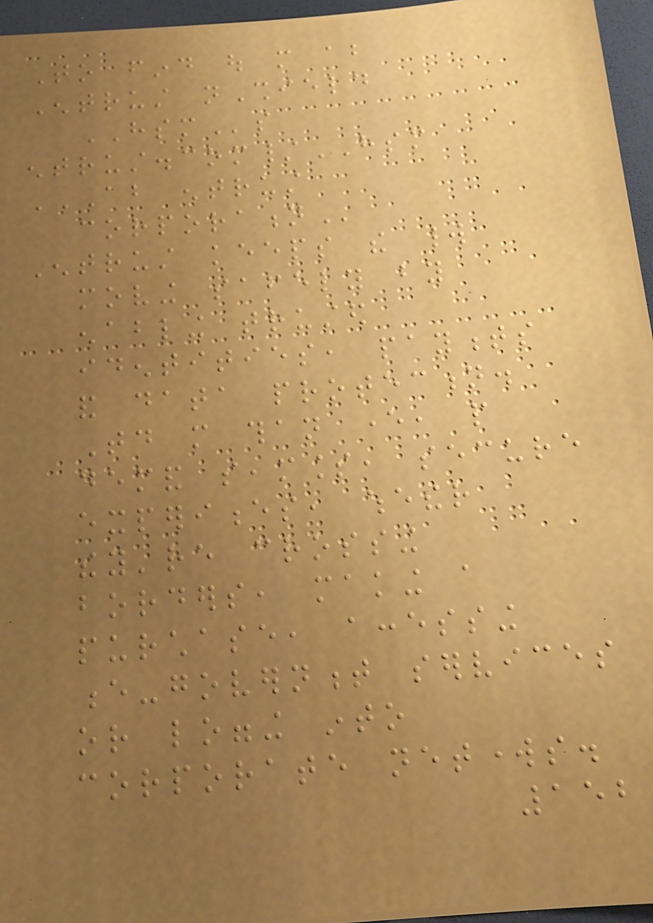To find out more about
Entrust nShield
HSMs
entrust.com/HSM
ABOUT ENTRUST
CORPORATION
Entrust keeps the world
moving safely by
enabling trusted
identities, payments
and data protection.
Today more than ever, people
demand seamless, secure
experiences, whether
they're crossing
borders, making a
purchase, accessing
e-government services
or logging into
corporate networks.
152
